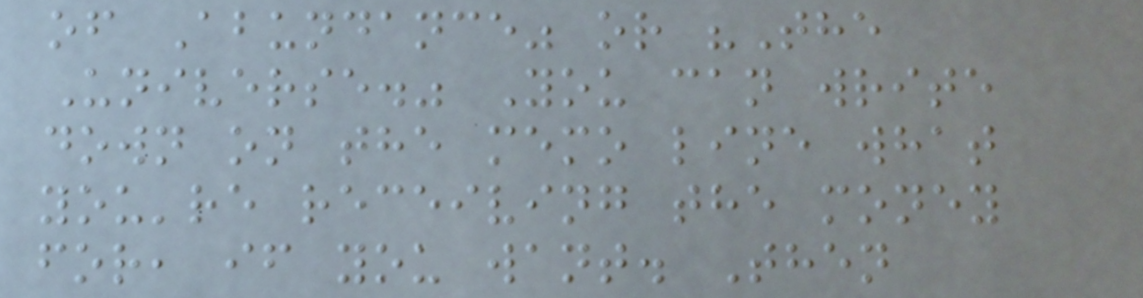of Abundance" or "The
Universe." You can write
down on the memo line what
you're receiving the money
for, if you want. Then
